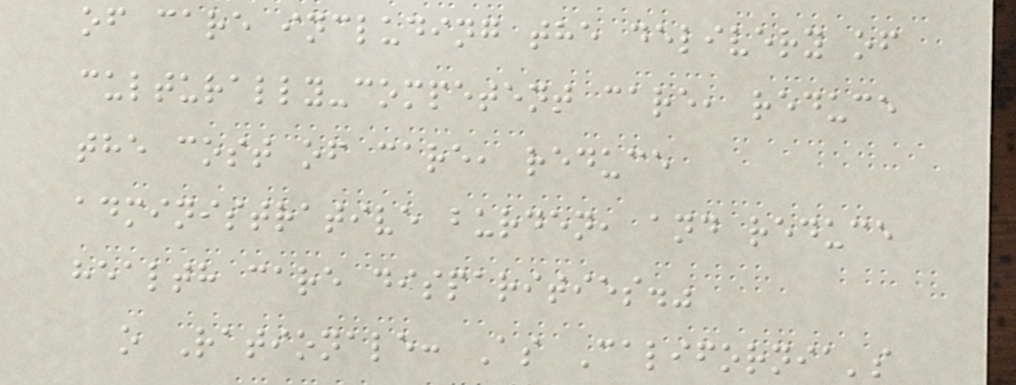of care including the delivery of
culturally-competent care, reduce
the cost of care, reduce
administrative burden, and reduce
health care disparities."
o Rationale: As California's
